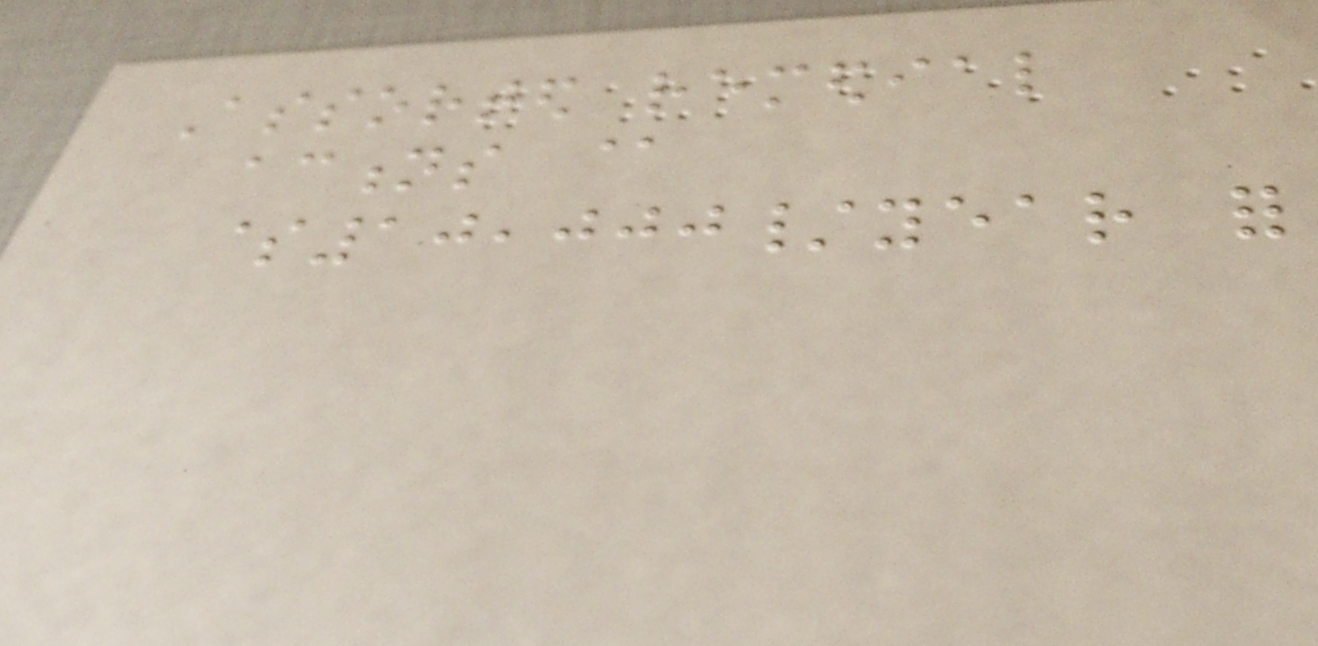Assorted remedial
actions @
$10,000/year for
